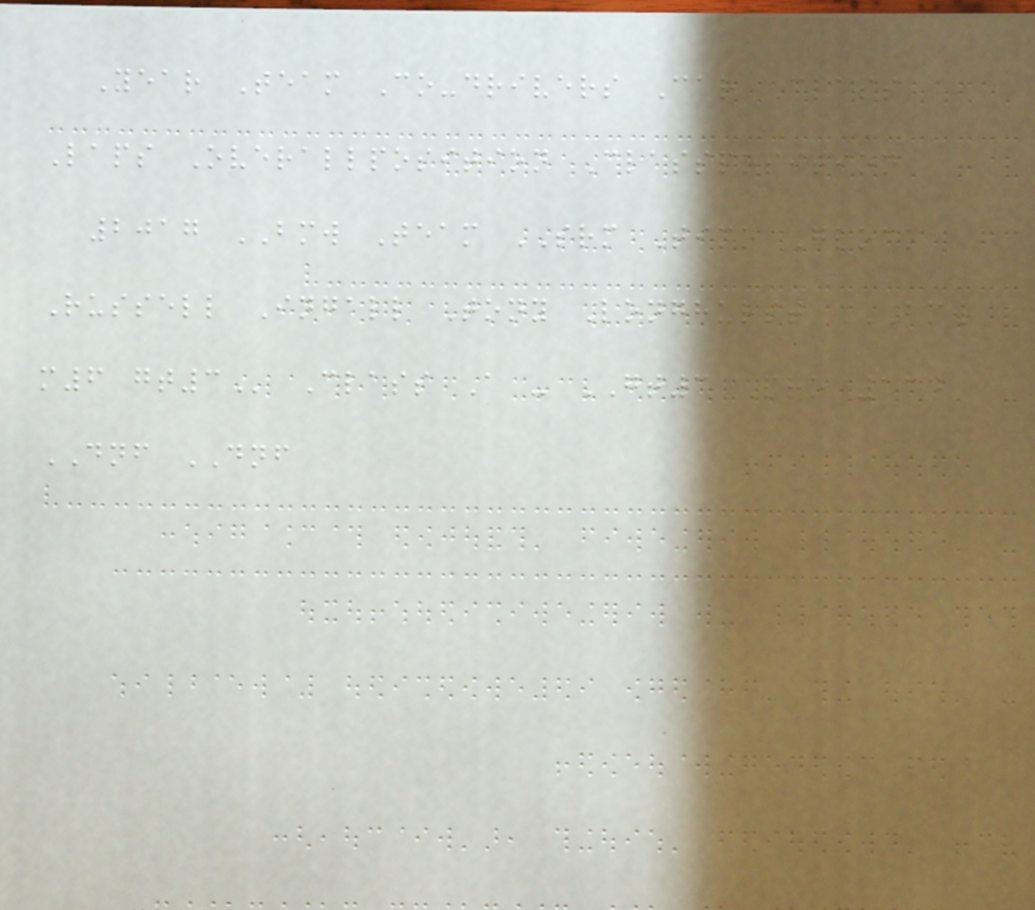Year Team Co-drivers Car Class
Laps Overallposition Classposition
2017 BMW Team SRM Timo Glock
Russell Ingall Tony Longhurst BMW
M6 GT3 Class A - GT3 Pro 134
DNF DNF
